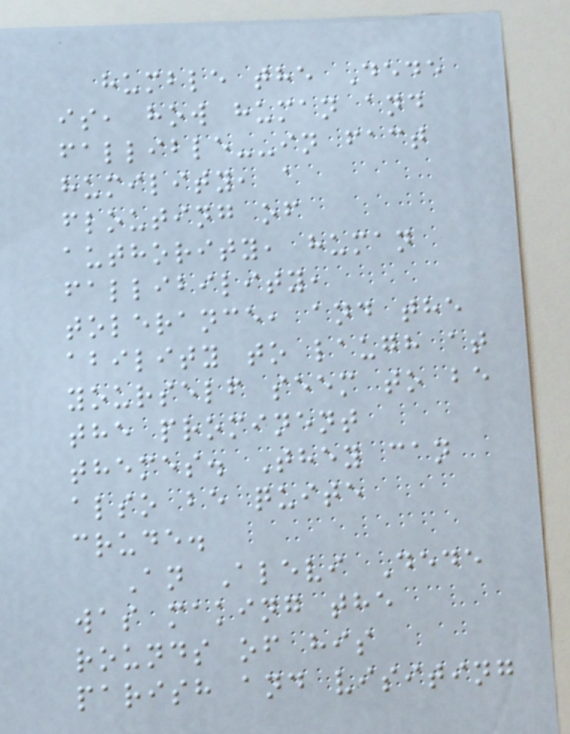humble the Dede
is, how human and
fallible--in fact
humility, a
flouting of
authority, human
fallibility,
tolerance, and the
ability to laugh at
yourself seem to be
the prominent
themes. They can
also be quite
crude.
An Alevi Dede
was making the
rounds of his
parish and visiting
